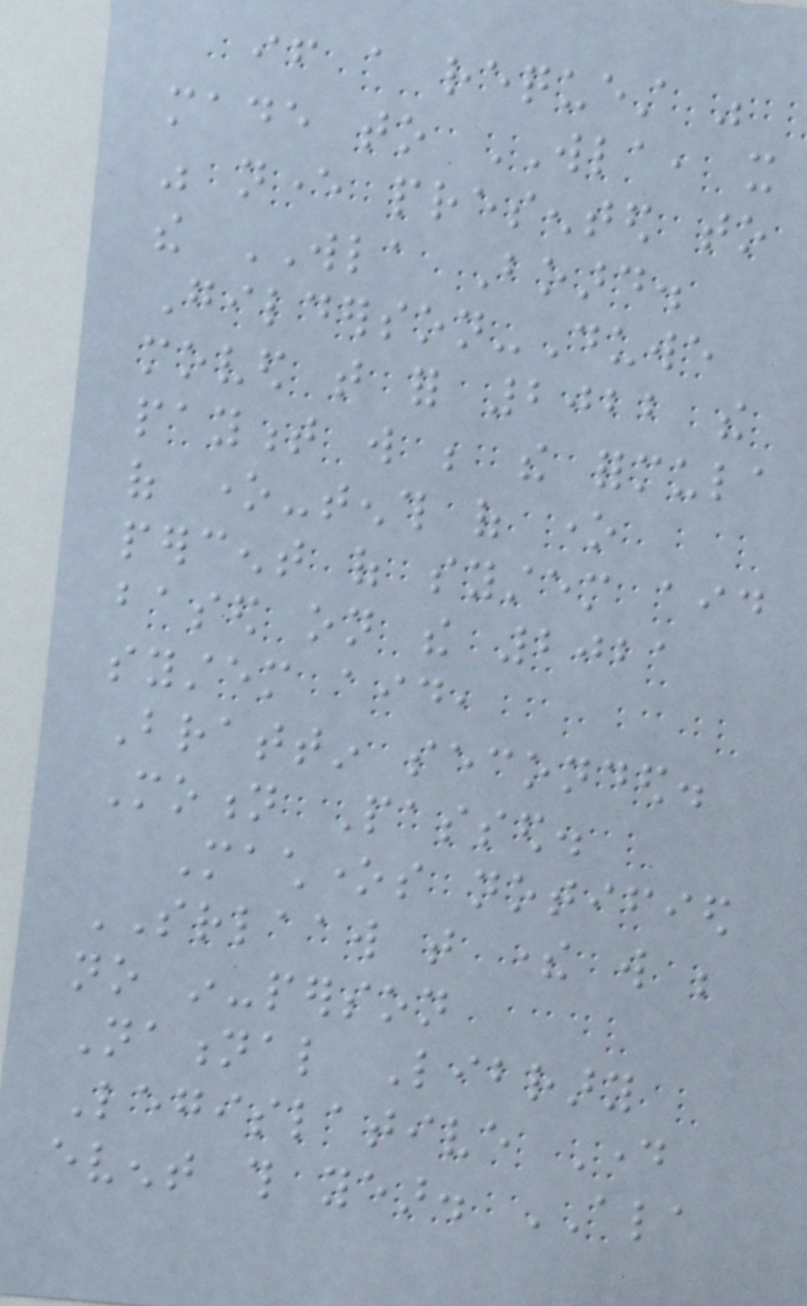if a request was
made to WLA, it
was never presented to
the WLA Board.
Gilderson-Duwe
moved that for 2022 the
payment will be the formula
of one-tenth of one
percent of system aid
based on the 2021
system aid,
Brattin seconded.
Motion Passed.
Machones notified
SRLAAW that there will be
no in-person
National Library
Legislative Day
event this year. ALA
